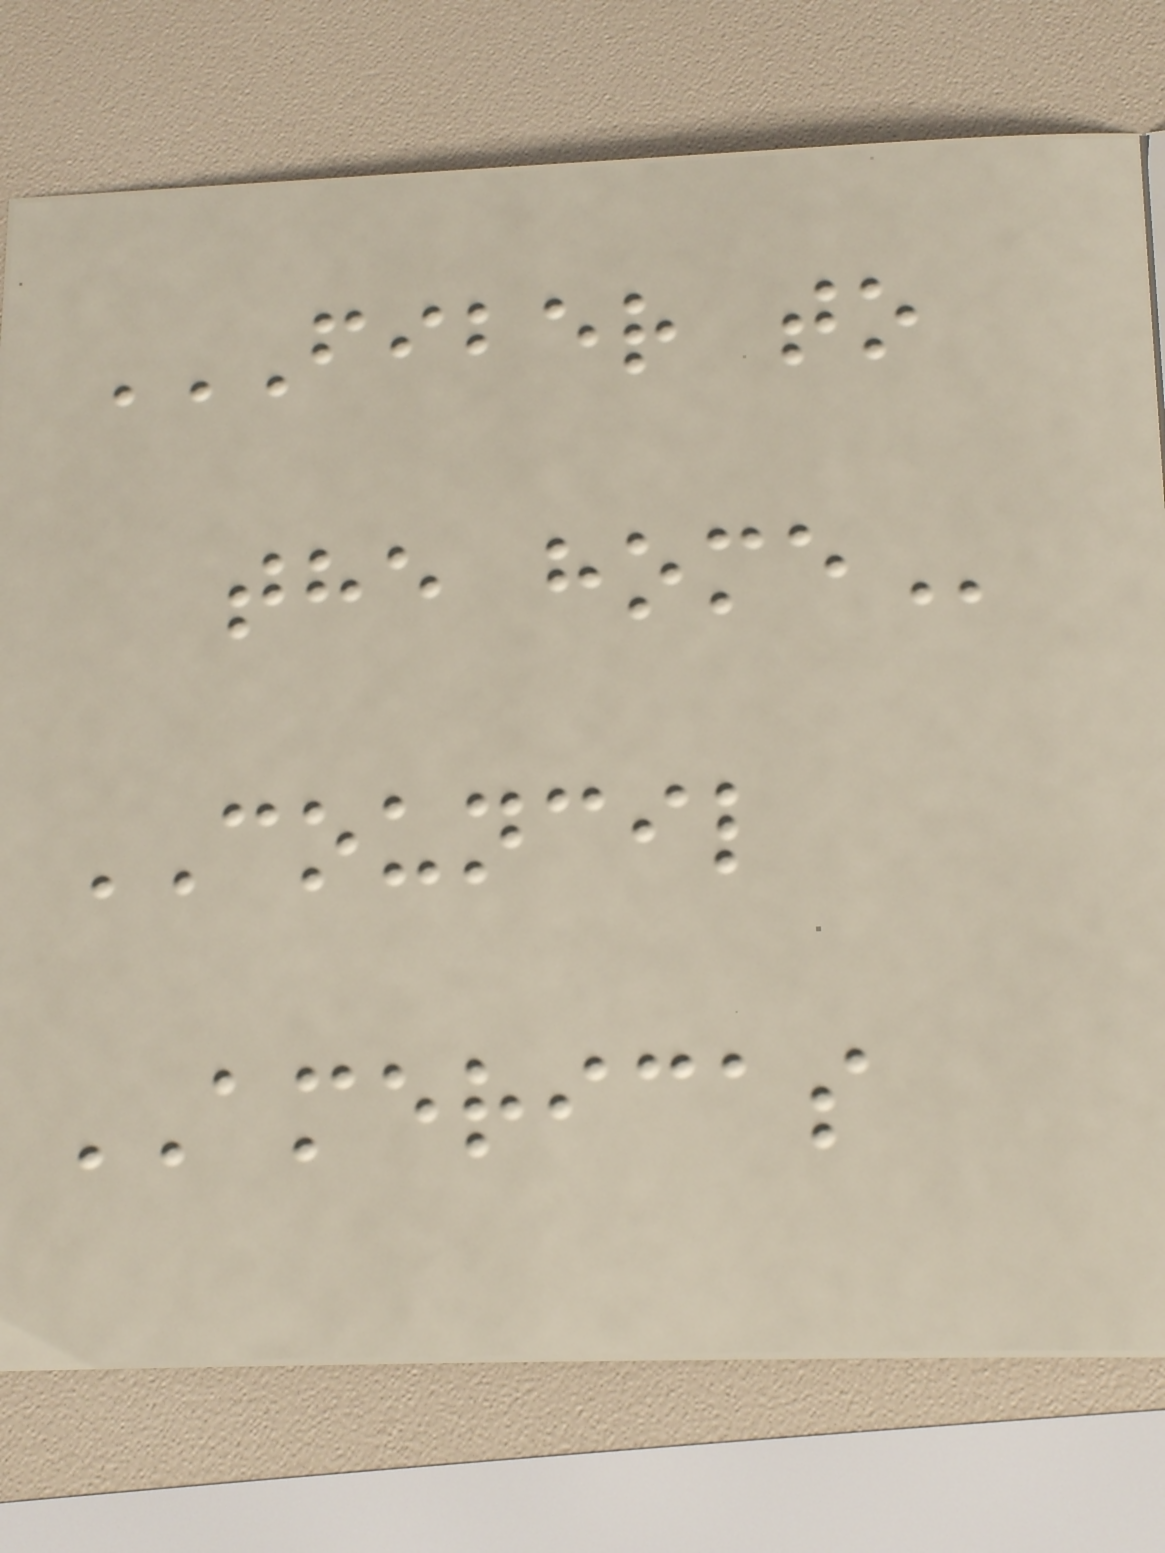FIBER TO
THE HOME
COUNCIL
AMERICAS
